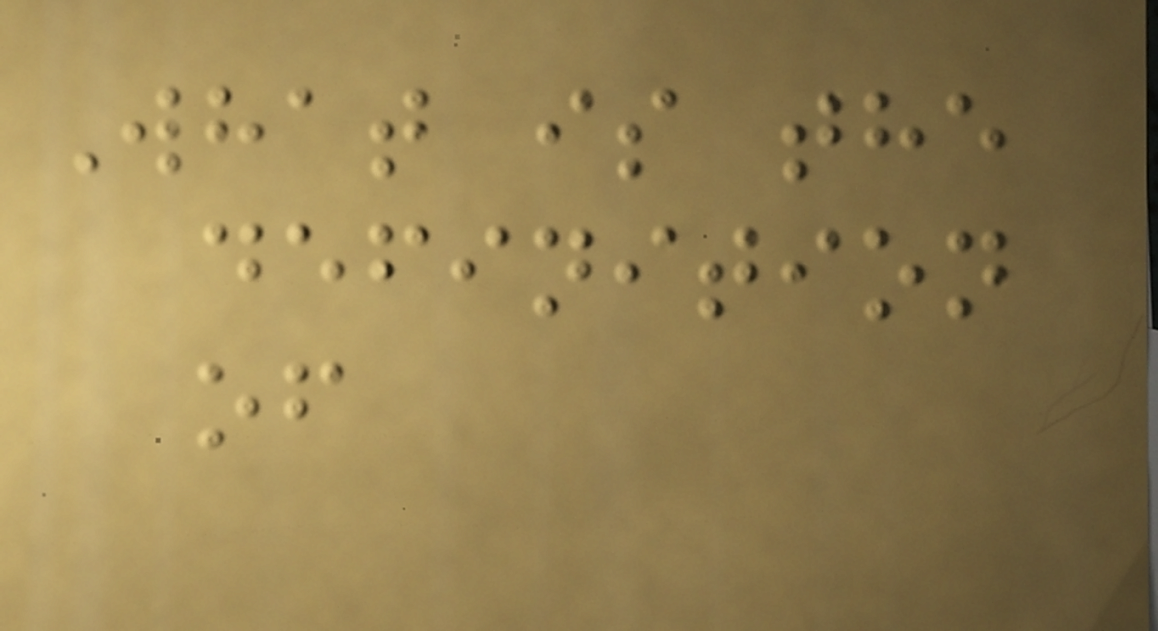What is the
definition
of
